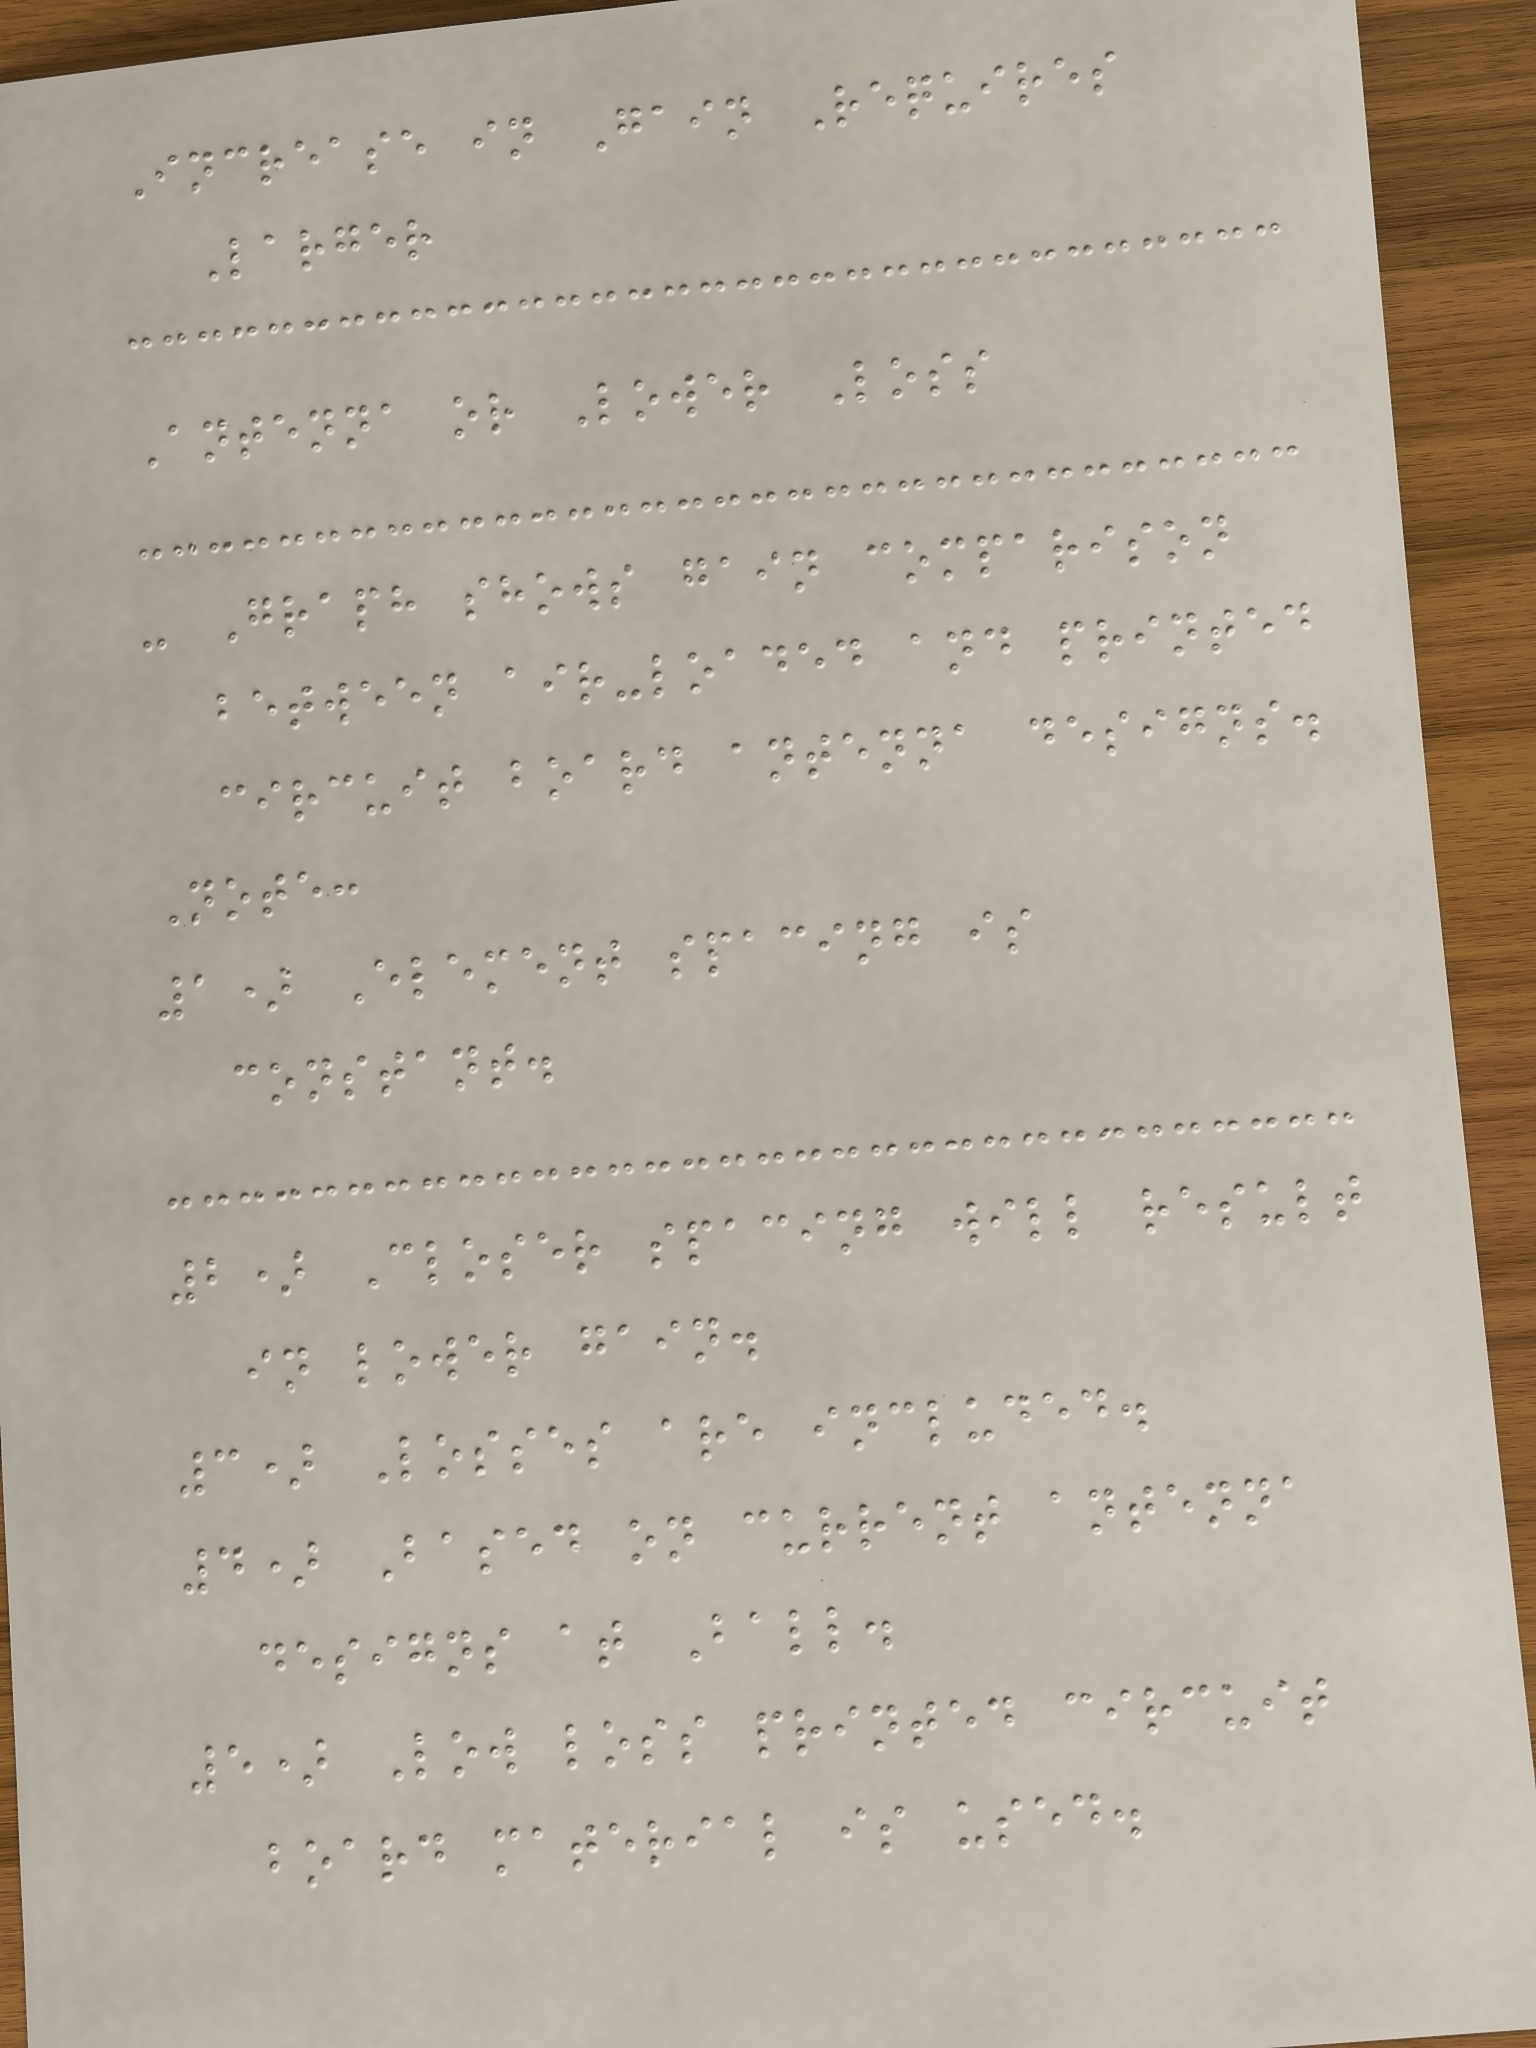Increase in Gain Requires
Larger
Antenna or Lower Loss
- Graph shows gain comparison
between air-loaded and printed
circuit board antenna designs.
Note:
1) Element spacing is
constant.
2) Closer spacing will result
in lower gain.
3) Losses are included.
4) Based on current antenna
designs at Ball.
5) Low loss printed circuit
board material is used.
